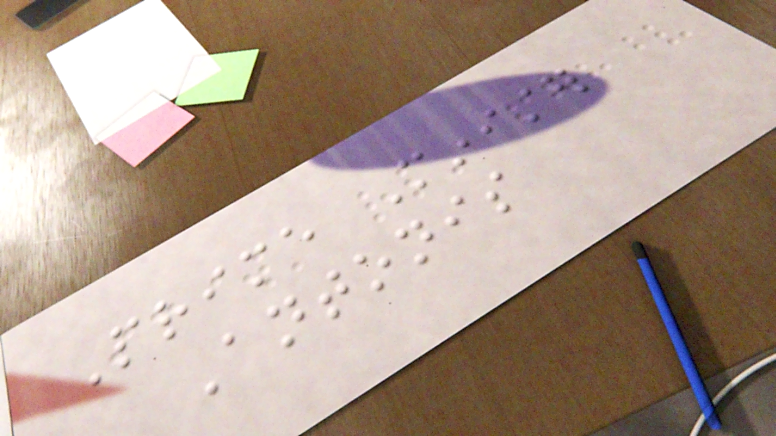Prime Minister
Antonis
